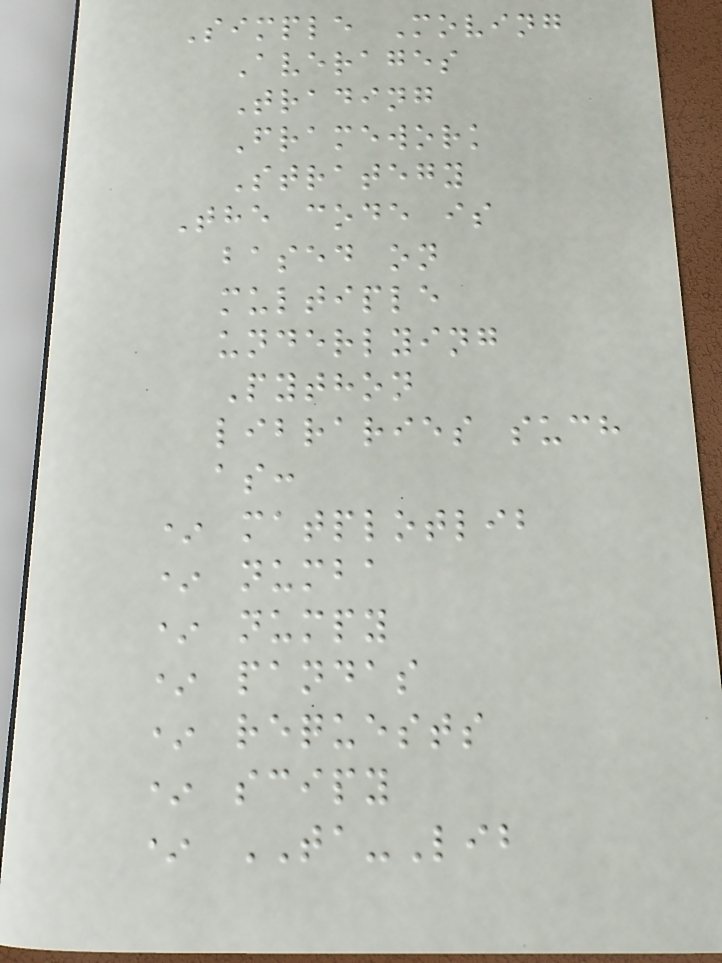Simple Moving
Averages
Trading
Framework
Strategy
The code is
based on
multiple
underlying
Python
libraries such
as:
* matplotlib
* numba
* numpy
* pandas
* requests
* scipy
* TA-Lib
